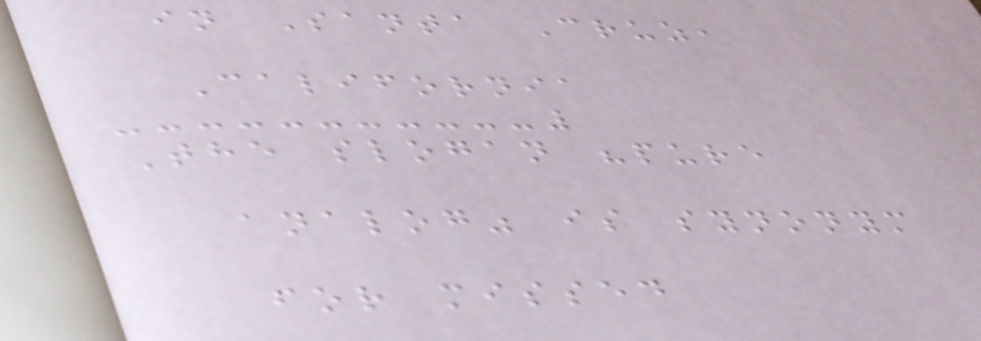in Santa Cruz,
California
The slogan "pure
analog" is synonym
for missed
